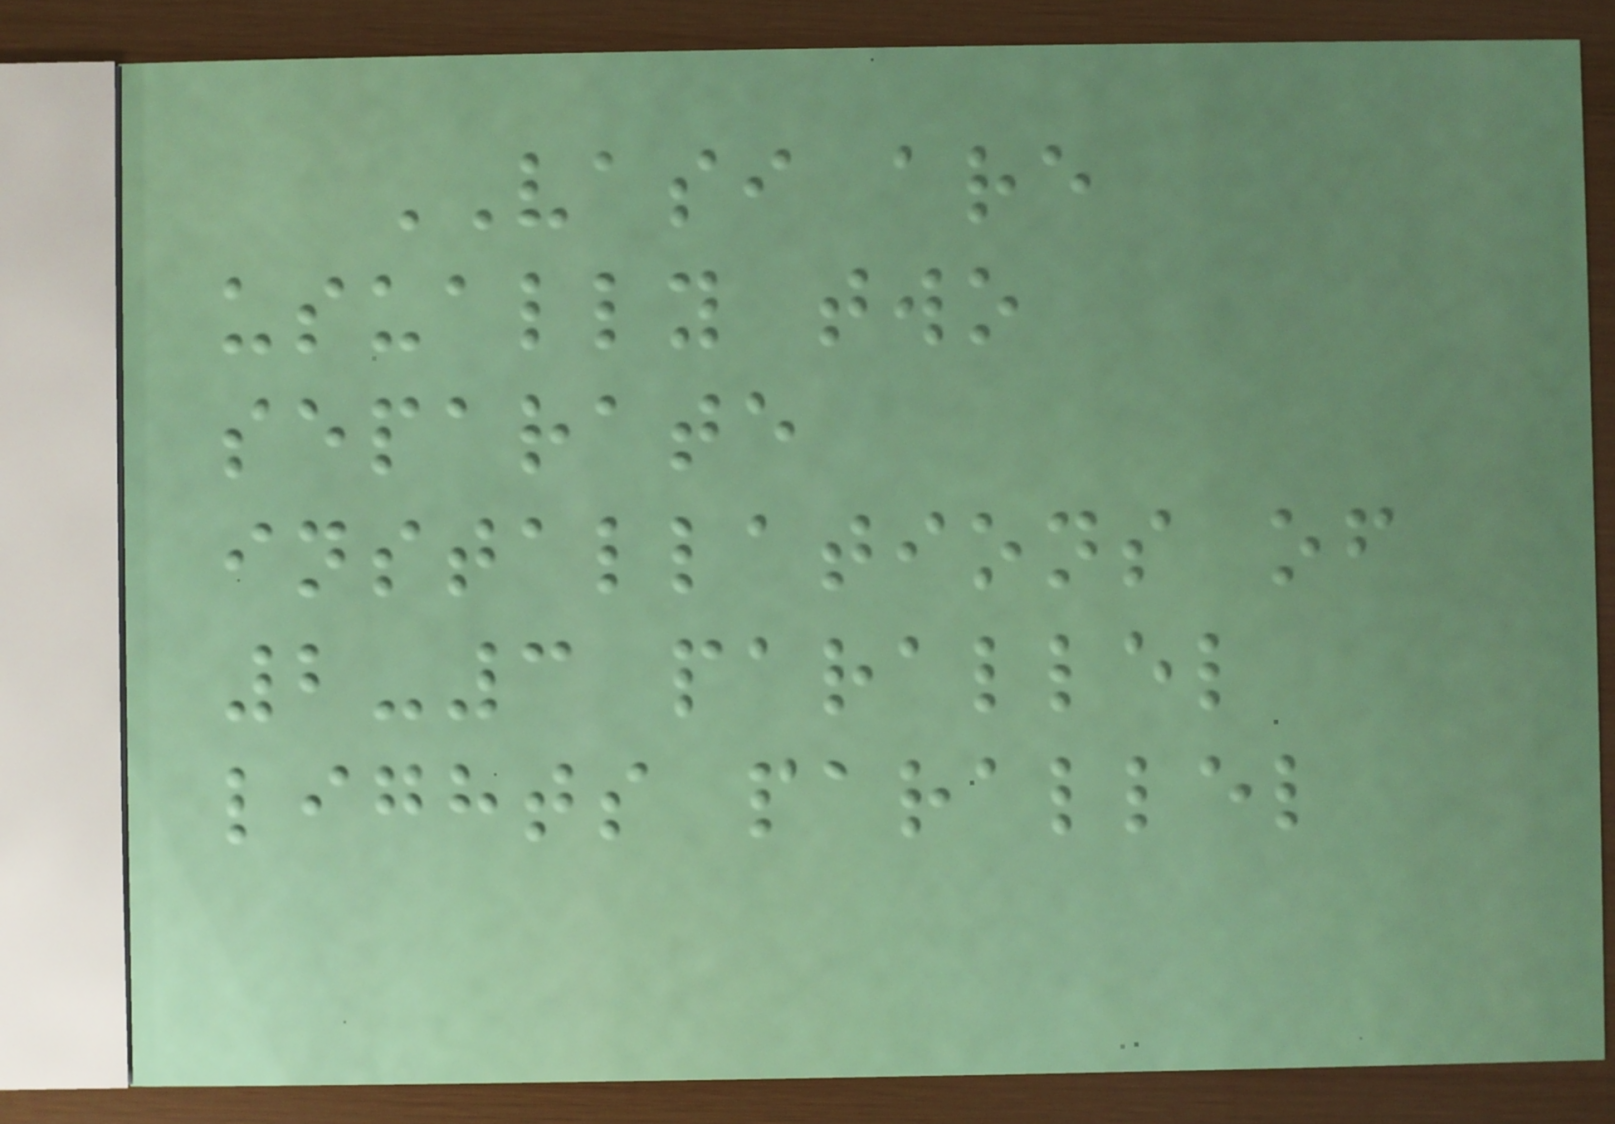VASI are
usually two
separate
installations of
2-3 parallel
lights parallel
